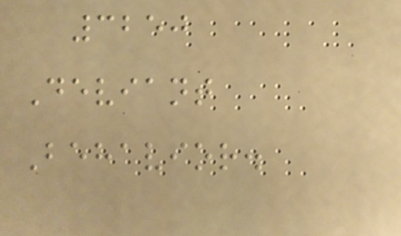3250
Deviant
Behavior.
